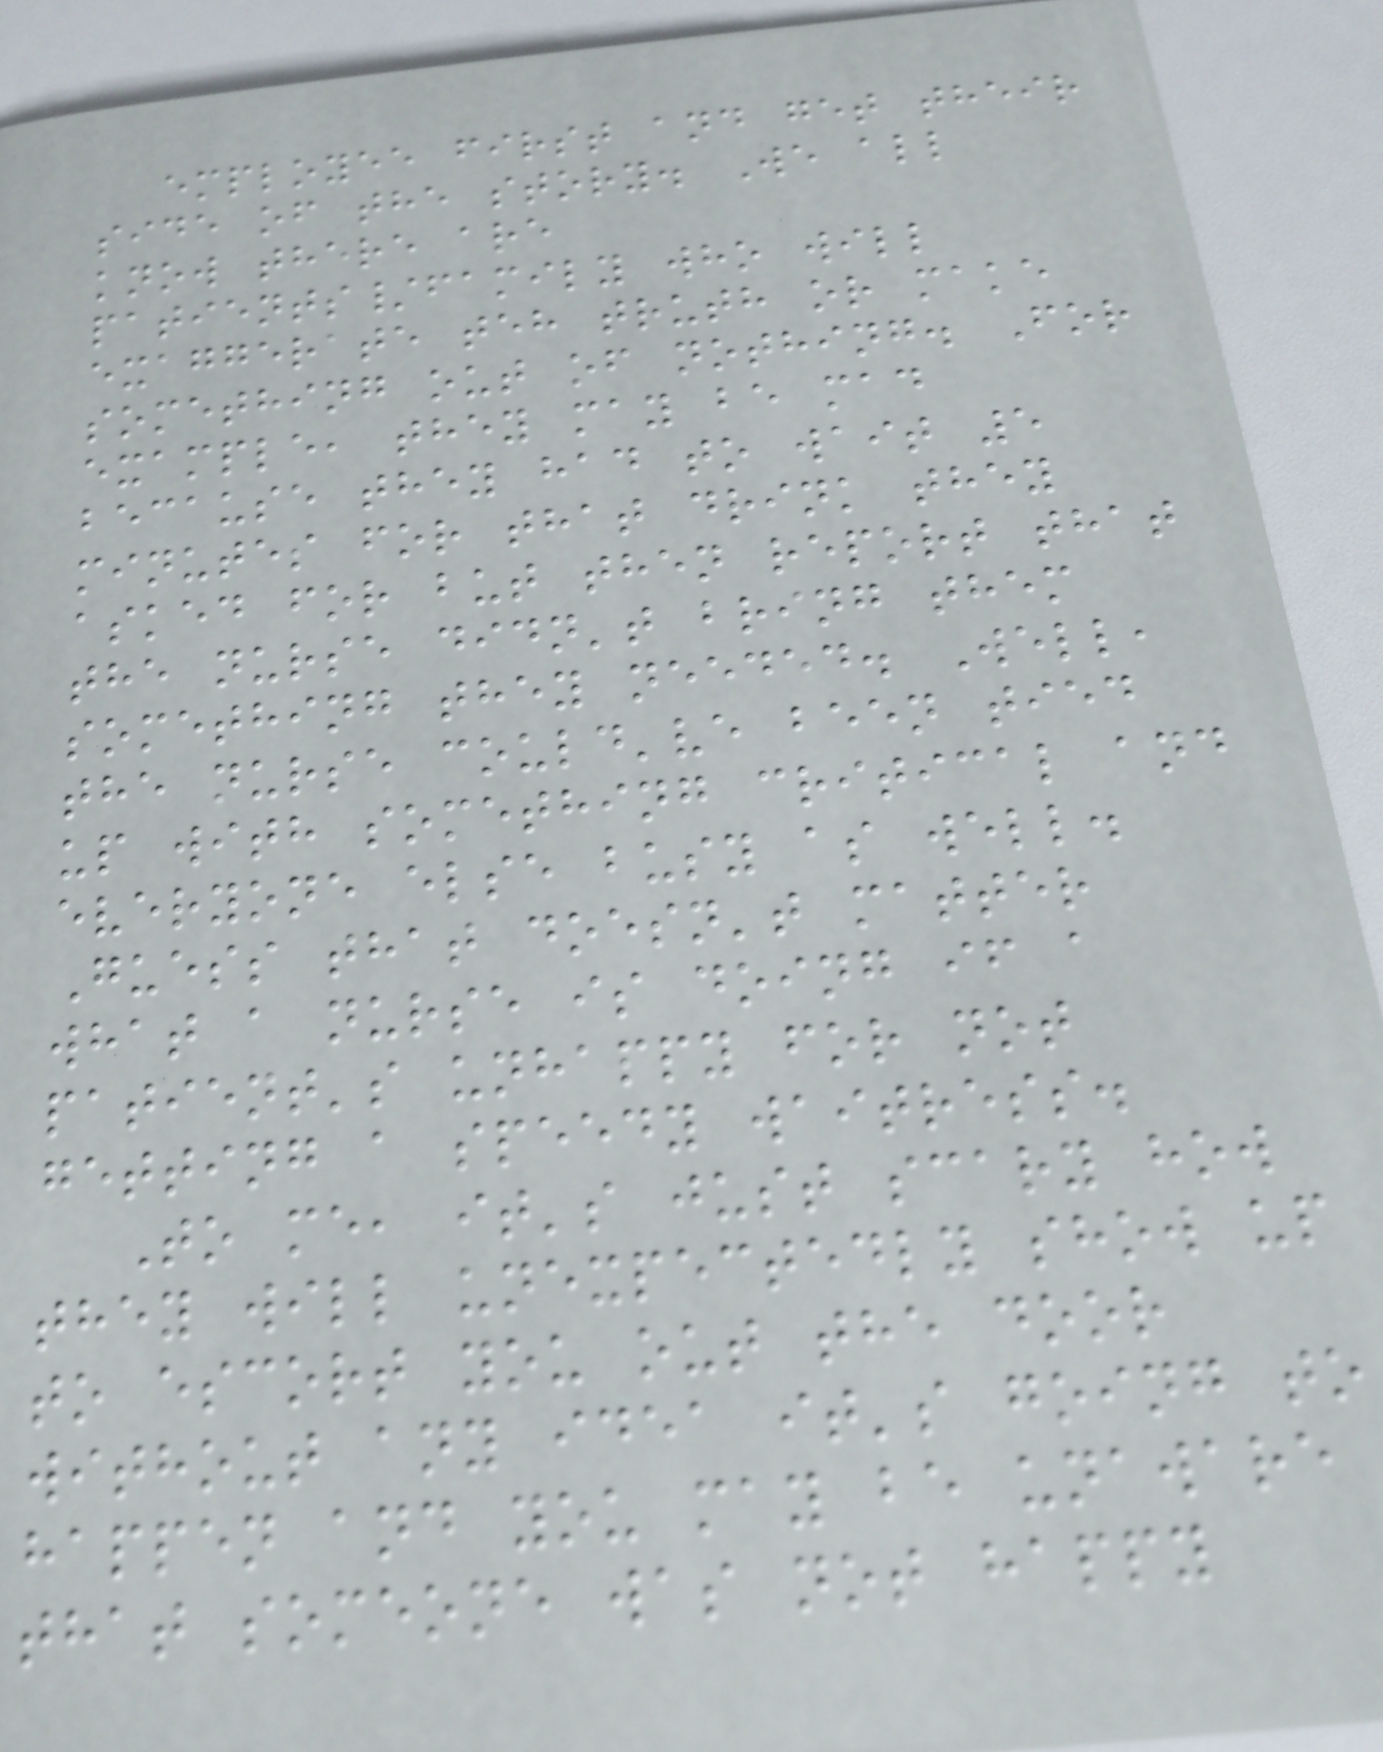employee first and get their
side of the story. We all
know there are
patients/family who will
exaggerate teh truth or make
something out of nothing. For
example, they may be mad
because they had to wait 5
minutes for that drink they
asked for but then report that
the nurse didn't bring them
something they needed. Well,
the nurse could've been tied
up with something critical and
everyone else busy as well.
Guess that doesn't matter
what a nurse is doing if a
patient's unhappy for not
getting a speedy waitress.
To me, it's just scary how
they will unexpectedly show up
to escort you out the door
without any idea it's going to
happen and you may be unaware
that someone was not happy
